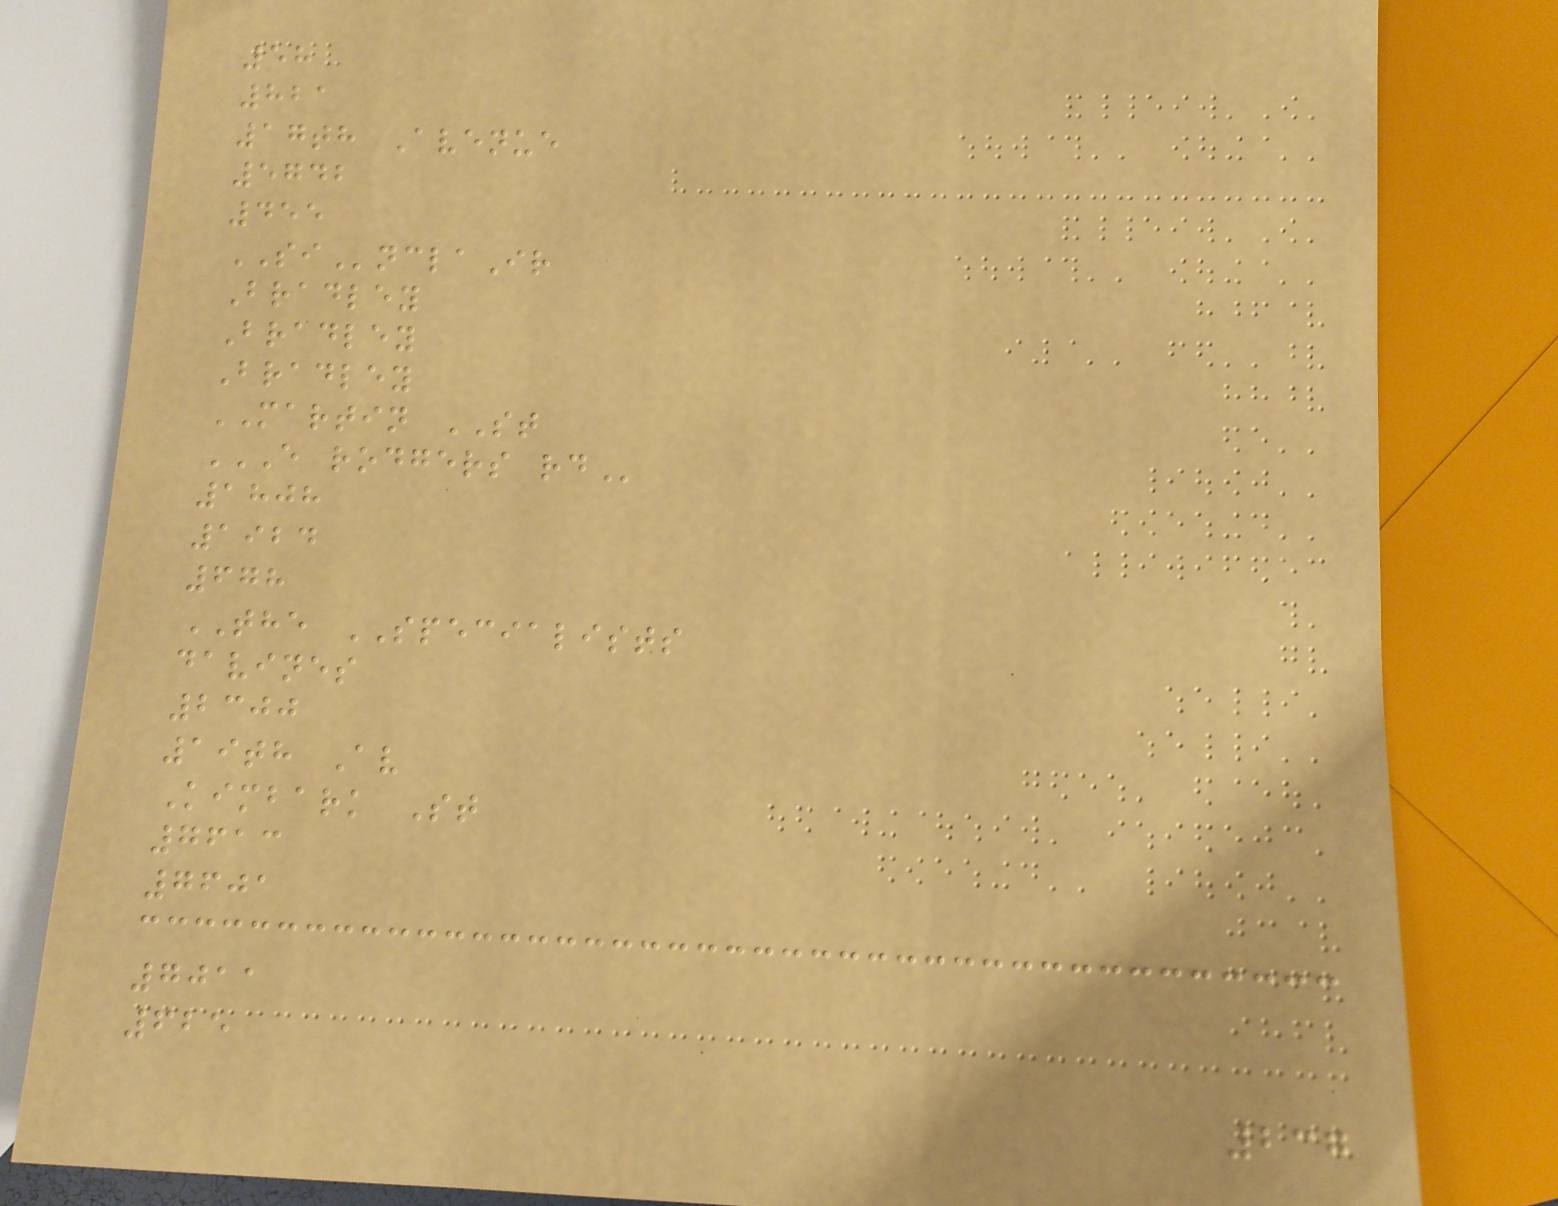58
821
17th Avenue
5742
455
SInclaIr
Bradley
Bradley
Bradley
MARTIN ST
E RODGERS RD
1808
1924
678
THE SPECIALISTS
davines
2300
19th Av
Kimbark St
7613
7601
7011
625
237
